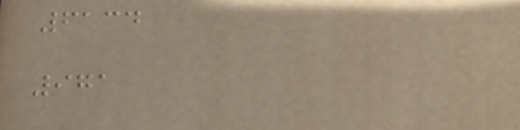6134
971
